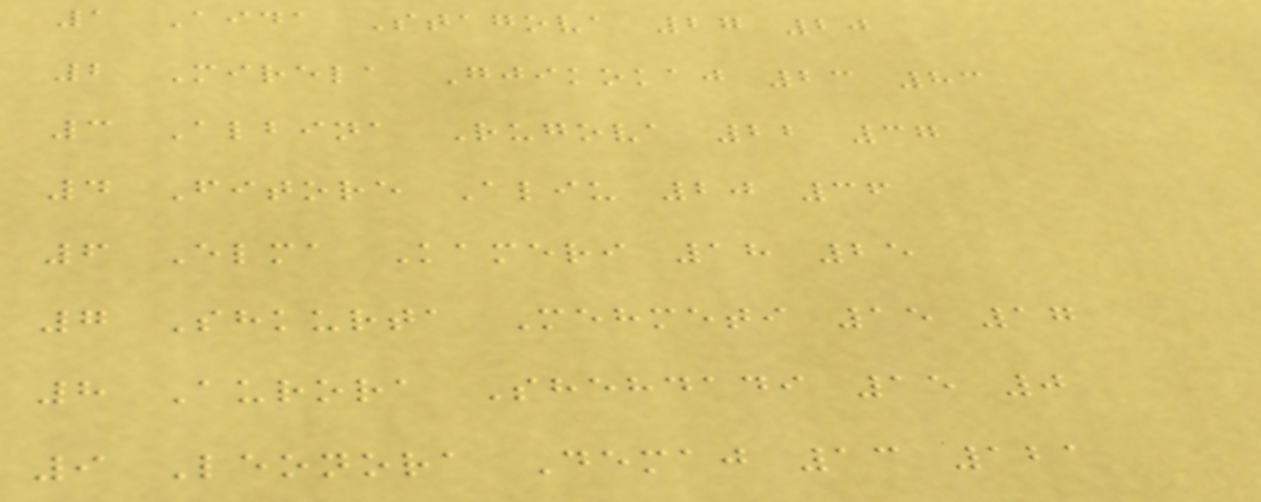1 Aida Stagova 27 20
2 Mirela Gjikokaj 23 83
3 Albina Rugova 22 37
4 Fitore Aliu 20 36
6 Elma Kameri 18 25
7 Shkurta Mehmeti 15 17
8 Aurora Shehdadi 15 0
9 Leonora Demaj 13 121
